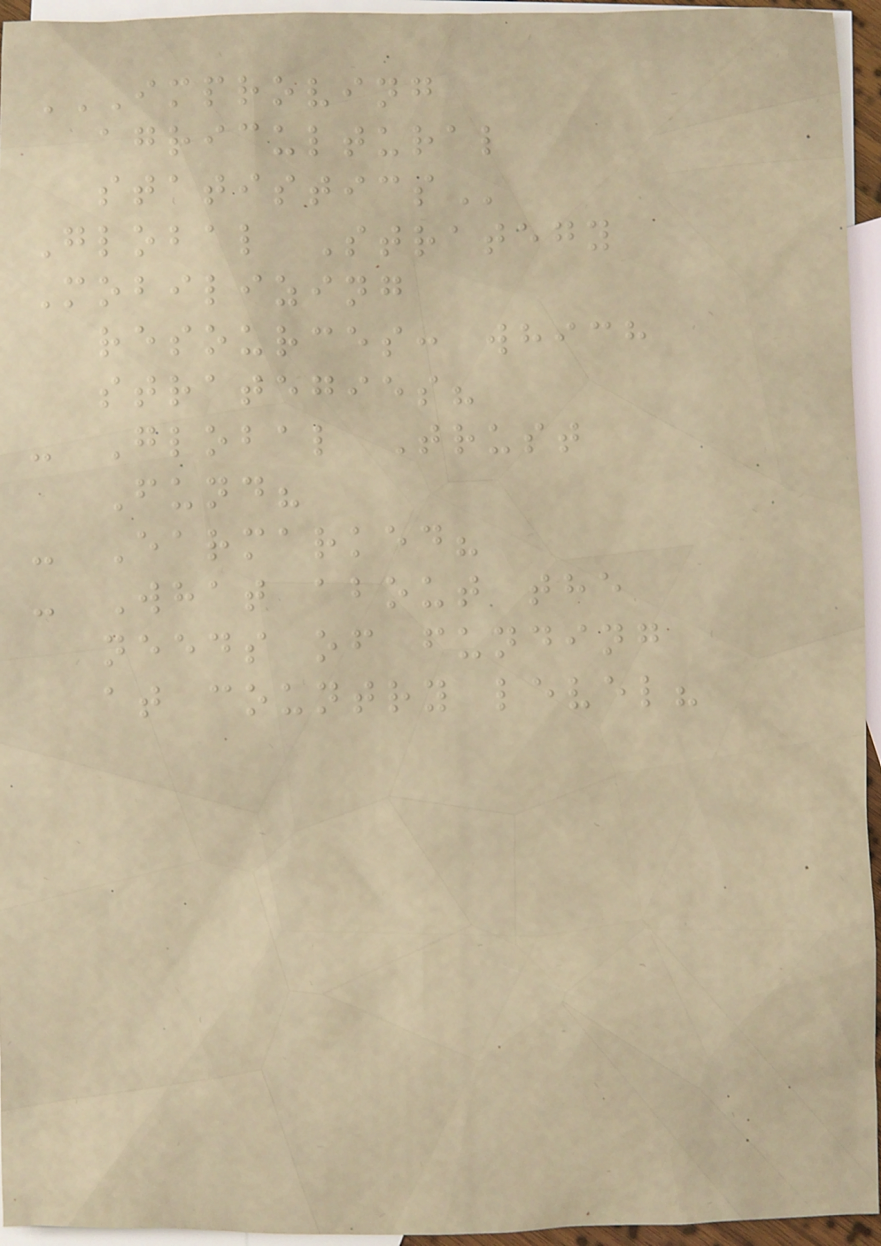IMPROVING
AGRICULTURAL
STATISTICS
Global Strategy
Mobilizing
resources: which
strategies?
- Global Trust
Fund?
- Earmarked?
- What about the
needs of funding
at country level?
